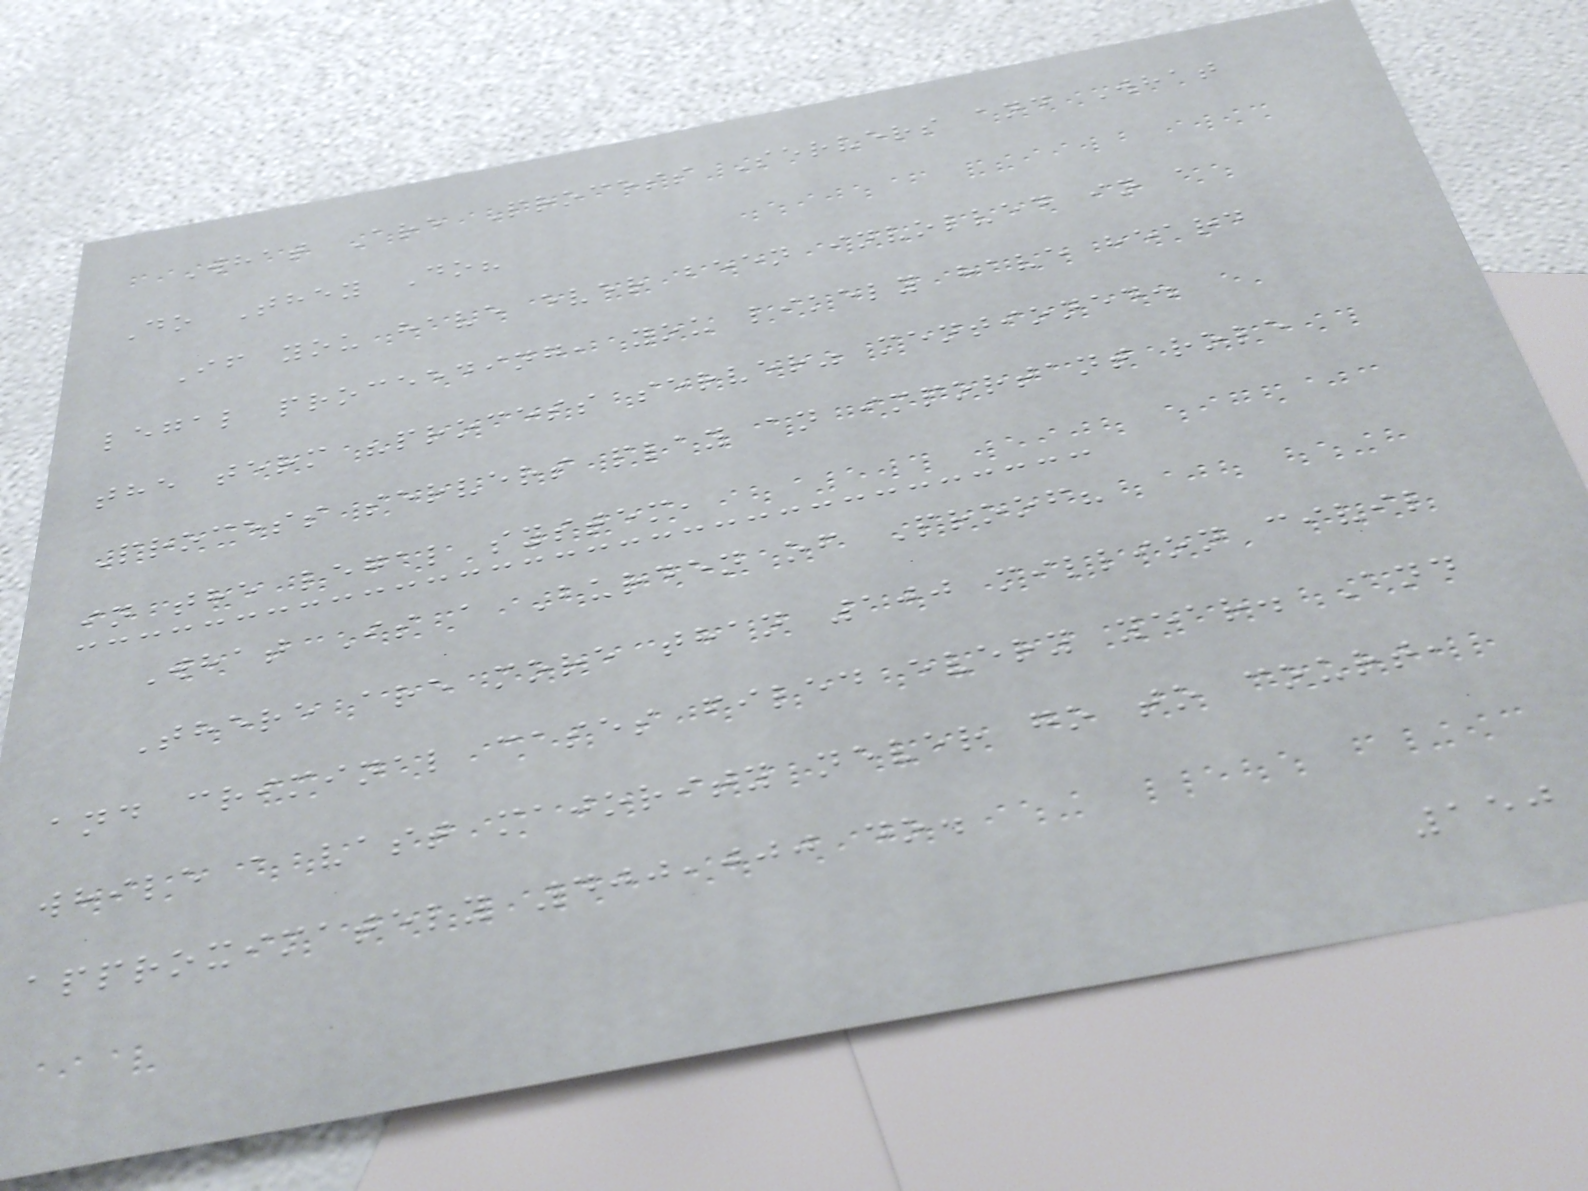What Are Process Servers and What
Do They Do?
If you have ever been involved in a
legal proceeding, you likely have heard
the term "process server" mentioned.
Process servers play an important role
in the legal system,
What Is a Burden of Proof?
There are more than 100 million civil
and criminal cases filed every year. And
while a vast majority never go to court,
approximately 400,000 do.
150
